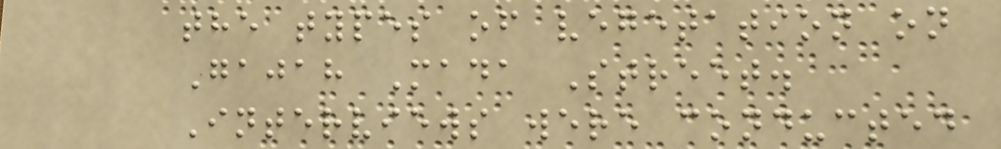the types of vegetation on
Gajah Mada Street.
Interviews were conducted
